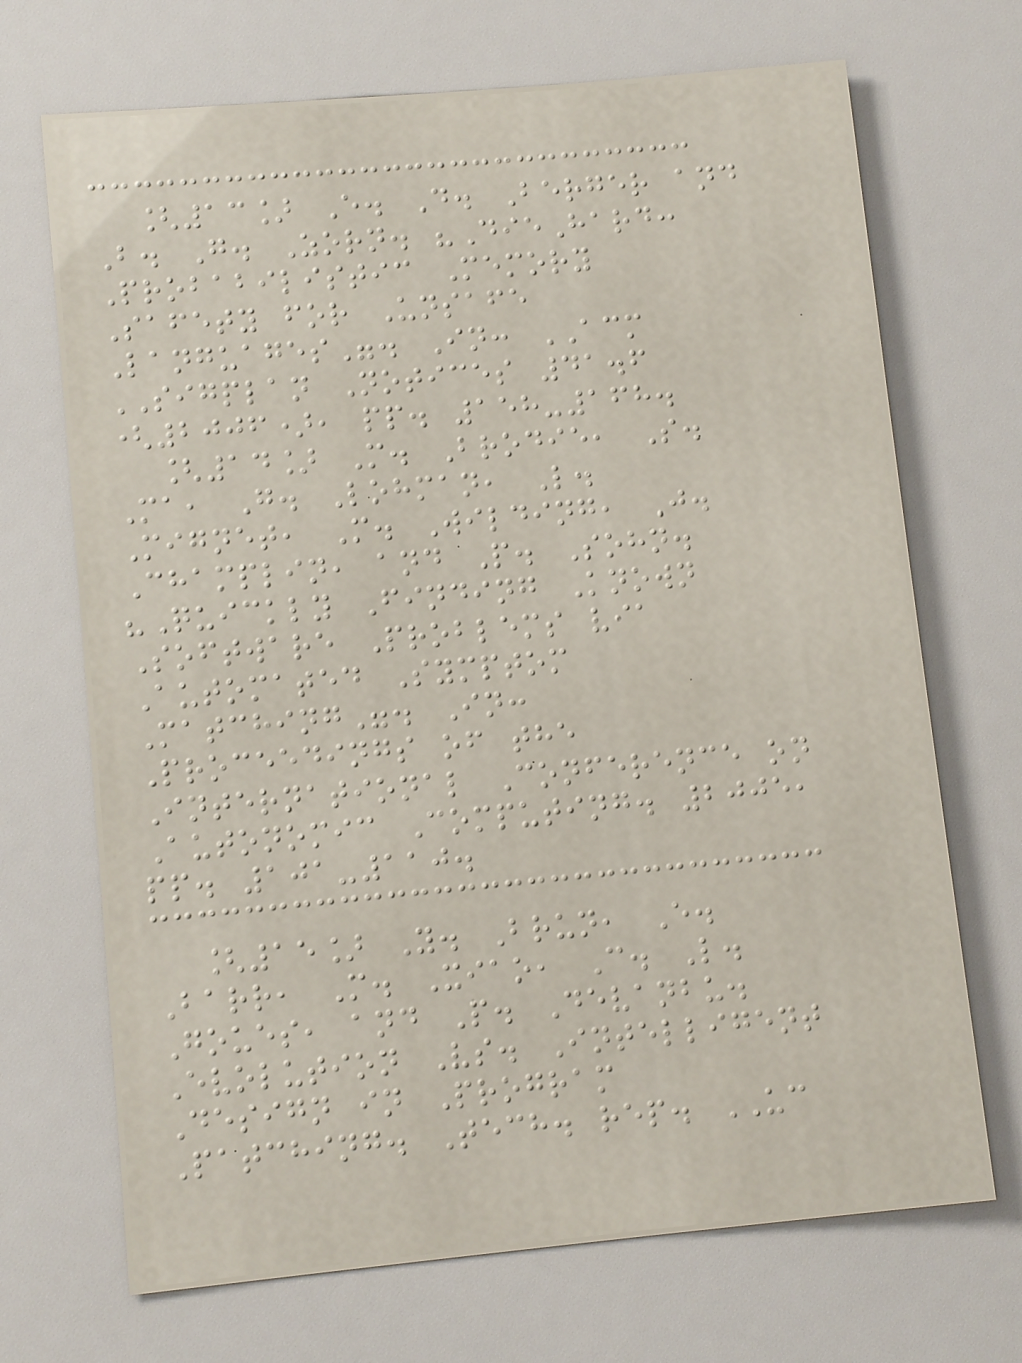[13] E. D. Berger and
B. G. Zorn. "DieHard:
Probabilistic Memory
Safety for Unsafe
Languages". In: ACM
SIGPLAN Notices 41.6
(2006), pp. 158-168.
[14] M. Brodie, S.
Ma, G. Lohman, L.
Mignet, M. Wilding, J.
Champlin, and P. Sohn.
"Quickly Finding Known
Software Problems via
Automated Symptom
Matching". In:
Proceedings of the
International Conference on
Autonomic Computing. 2005,
pp. 101-110.
[15] Y. Brun, E.
Barr, M. Xiao, C. L.
Goues, and P. Devanbu.
Evolution Vs. Intelligent
Design in Program
Patching. Tech. rep. UC
